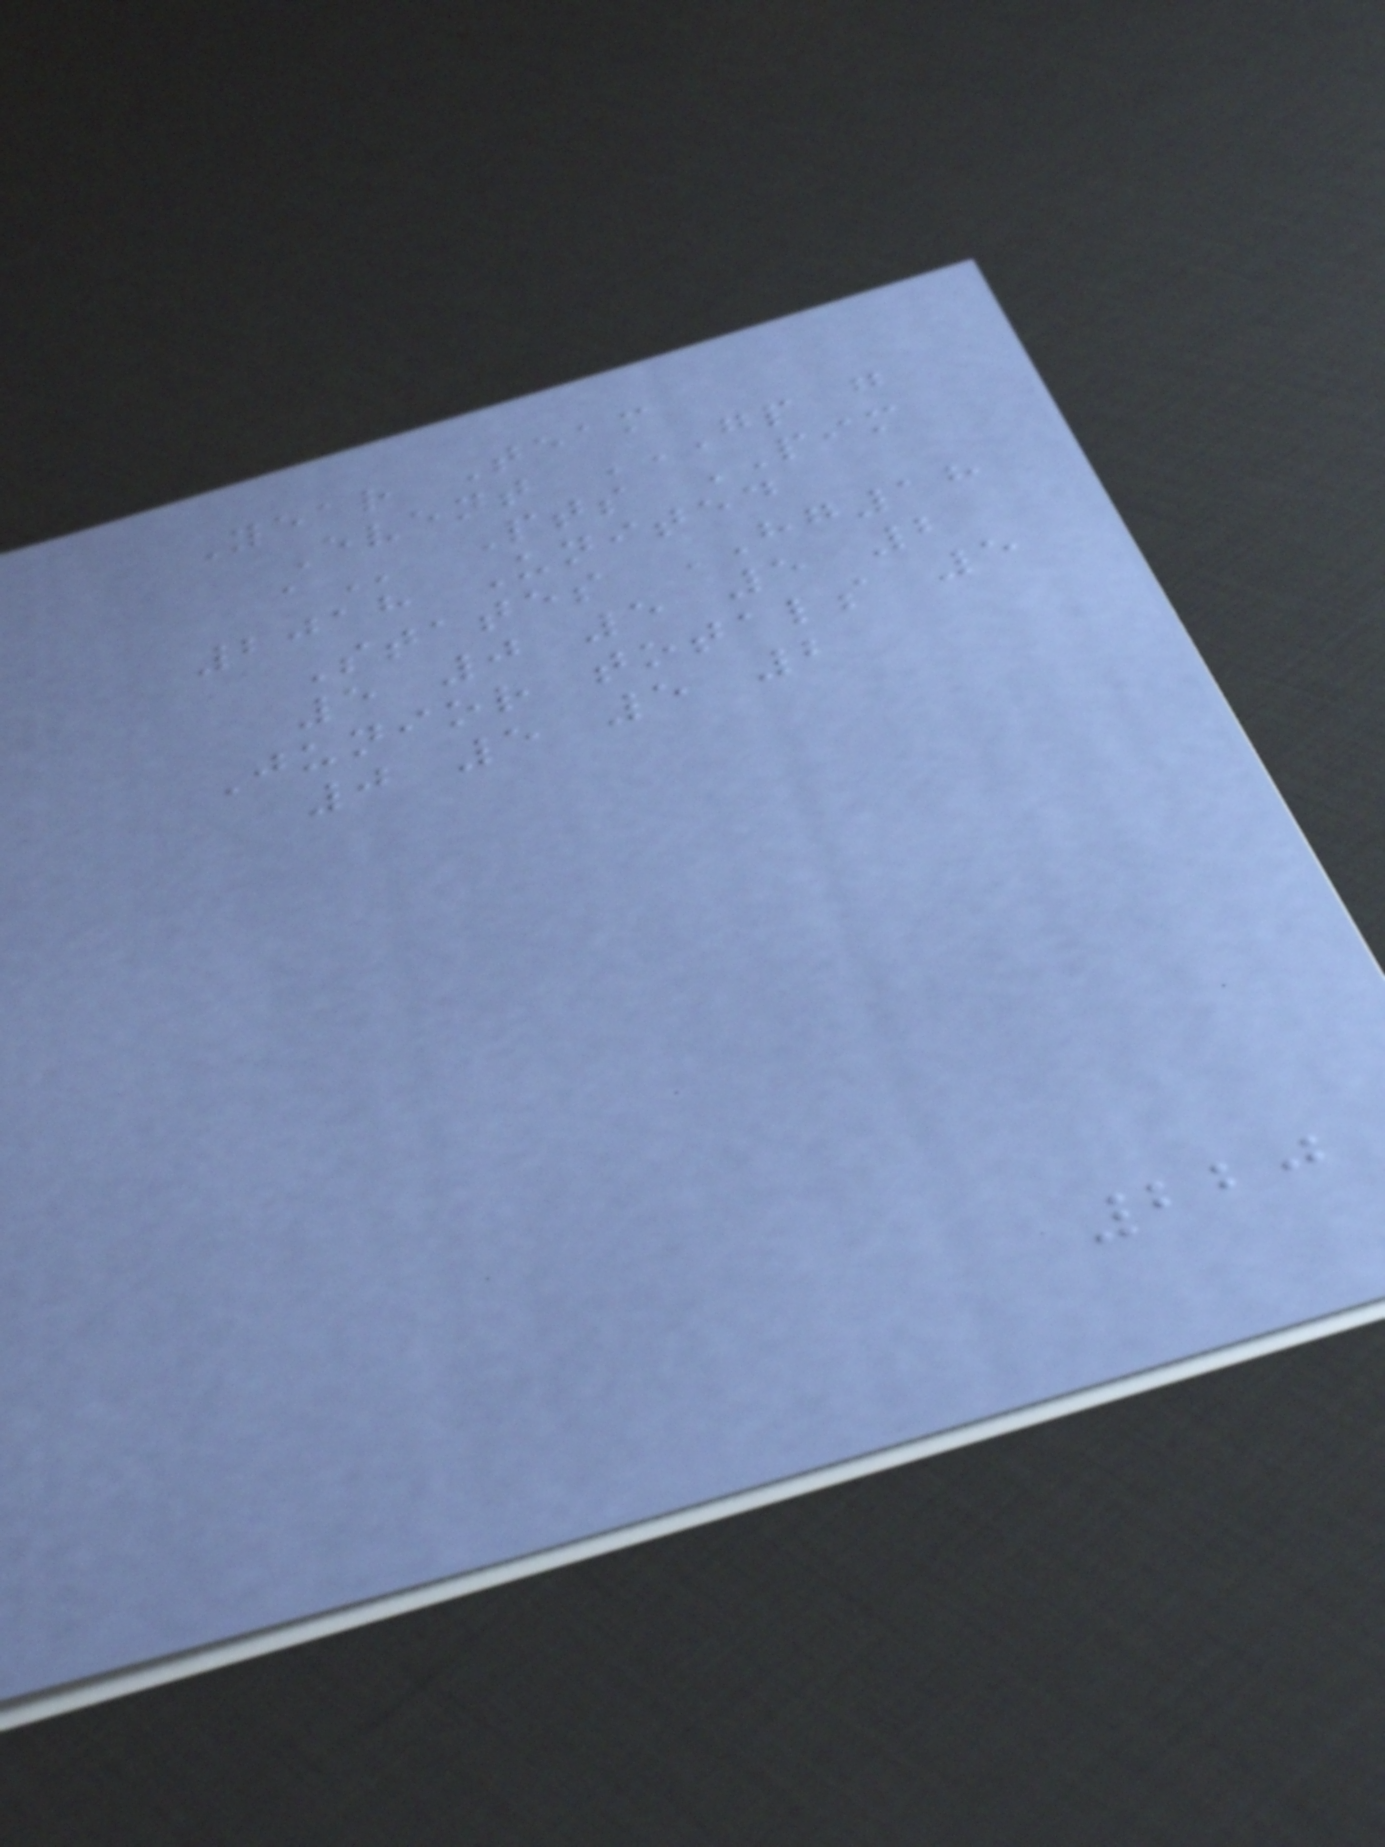Year Team
Event GP G
A Pts PIM
2018 United
States HG18
5 0 5 5 2
Junior totals 5
0 5 5 2
220
